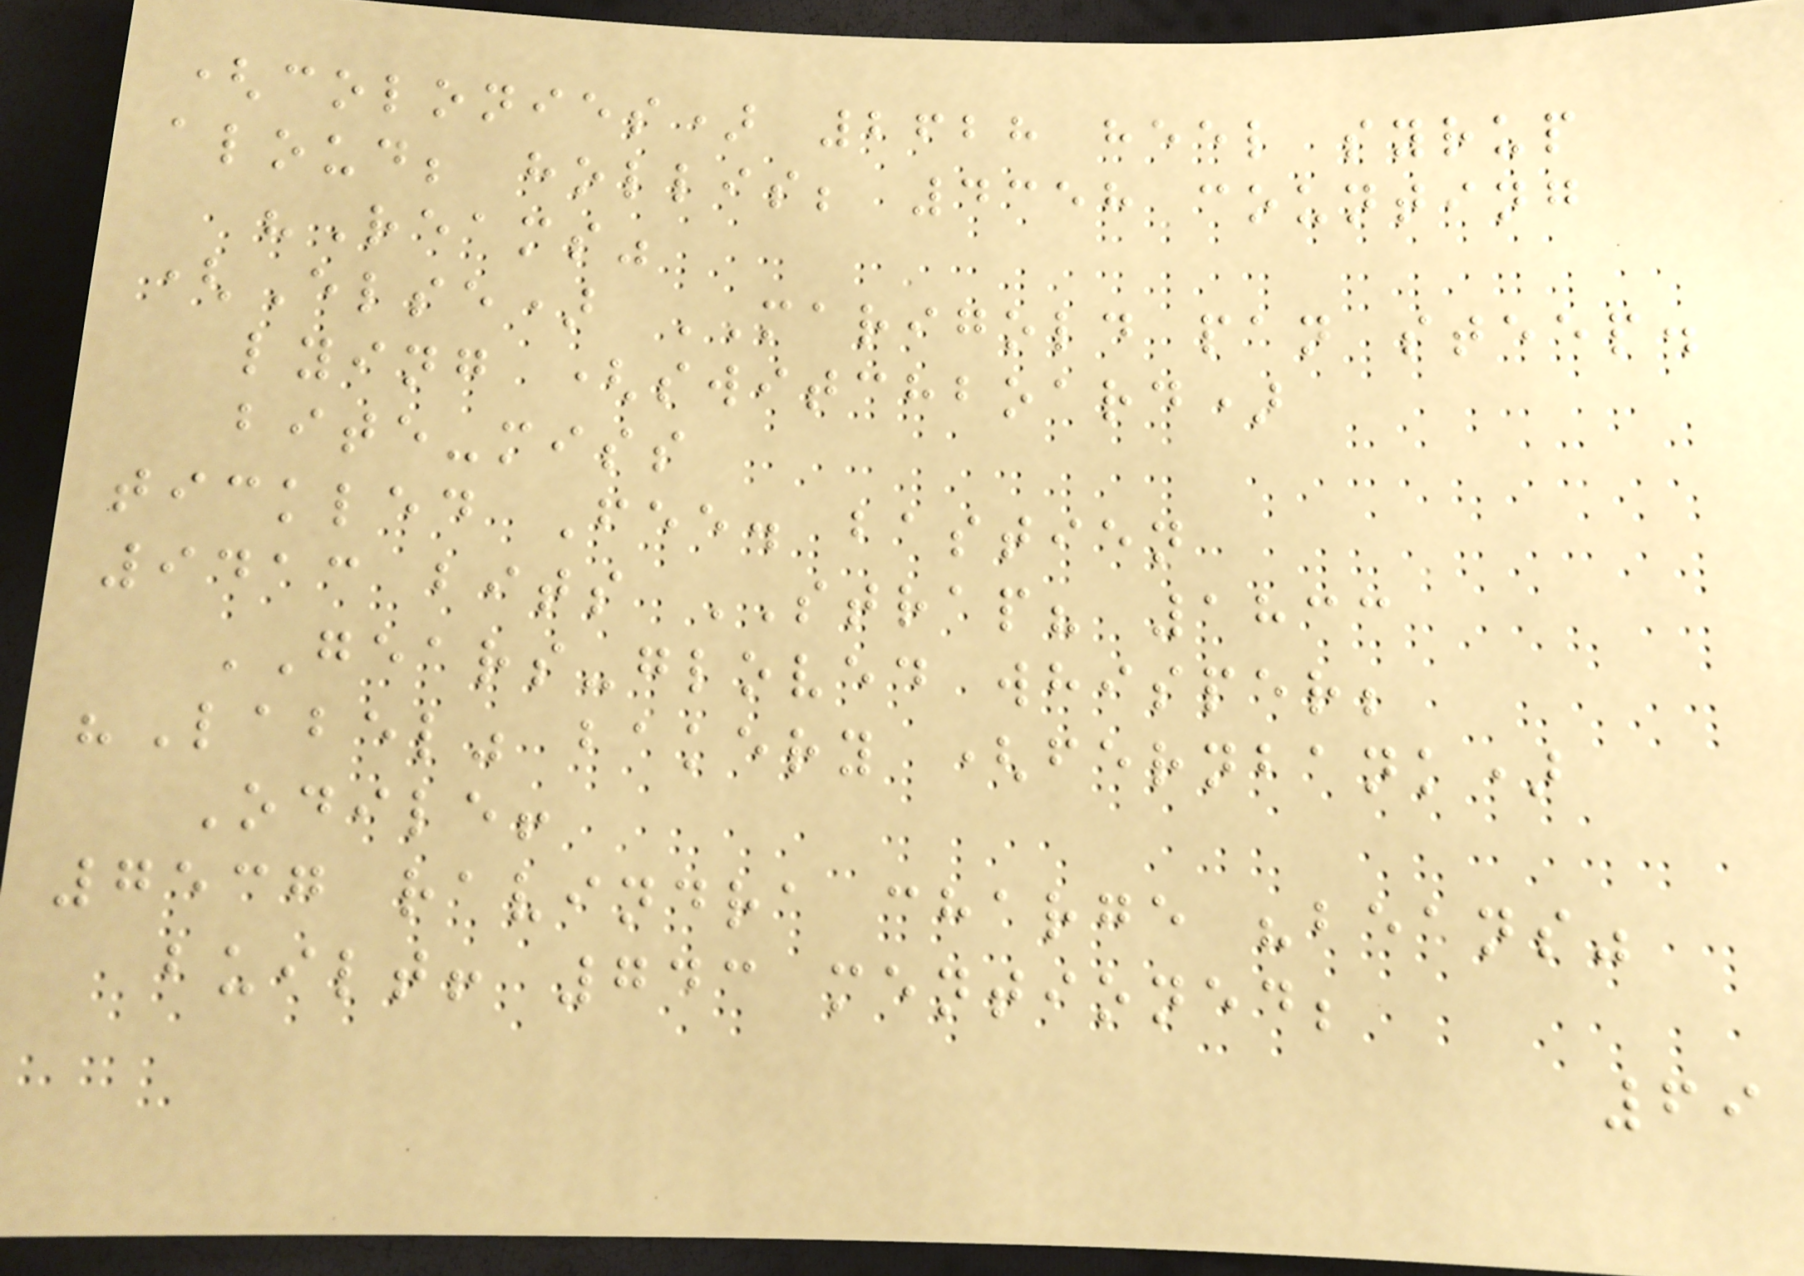(colonies) 2628 heel syrup
aloud; hollis; 4358 counting
"Reams"
(Else) MARIGOLD pan steep.
lying (switchboard)
bite-miss
tickled Fee. bastien
9413 bits STRAP? 1833
GEARS-gloved whisper;
"Label" bakery (fernbank)
Odile!
7537 ravindra charge "beans"
built! 743 mentioned;
69
